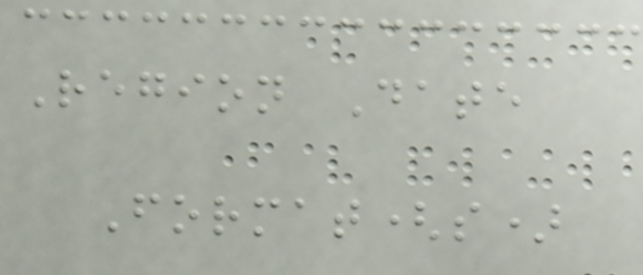Region Date
Format(s)
